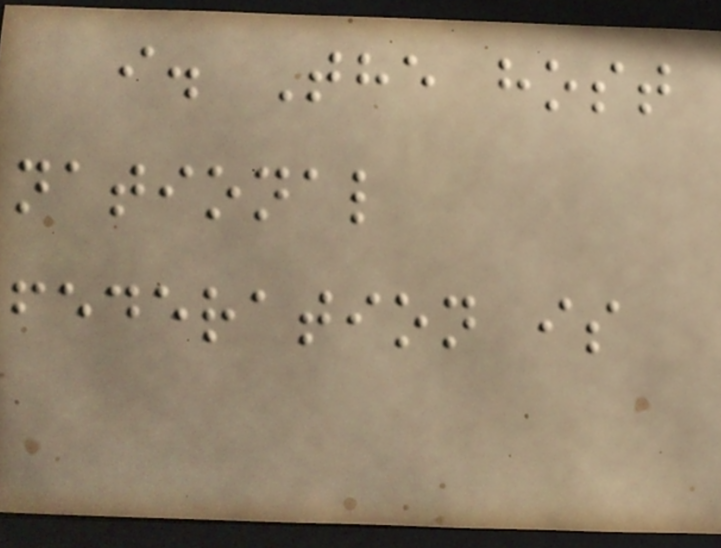i. The host
national
federation is
